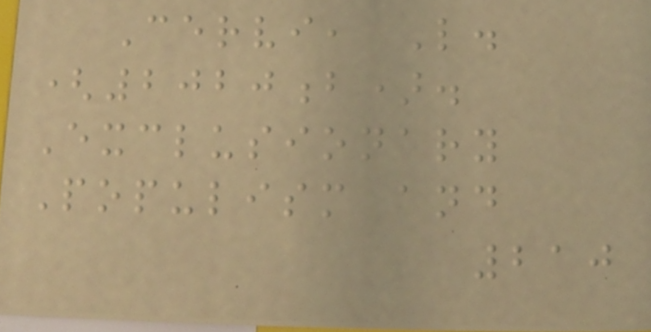Cervi, L.
(2020b).
Exclusionary
Populism and
210
